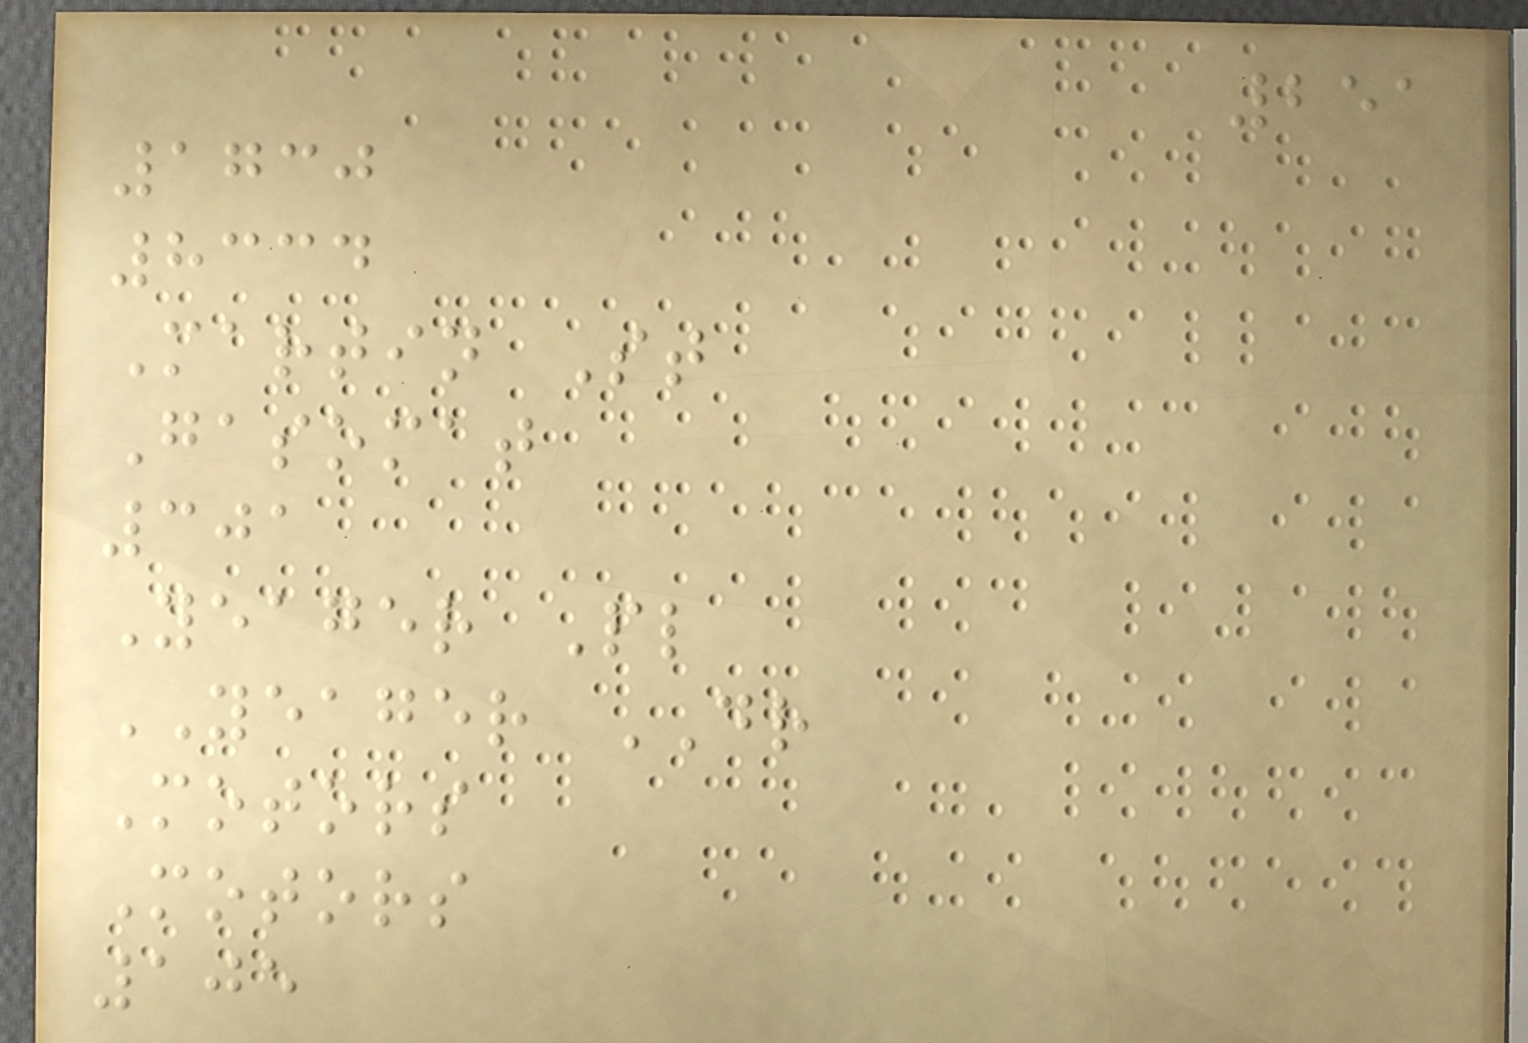251
1730
8334
Martin St
Gasomat
301
Yeager Pl
YEAGER DR
Motors
Motors
105
